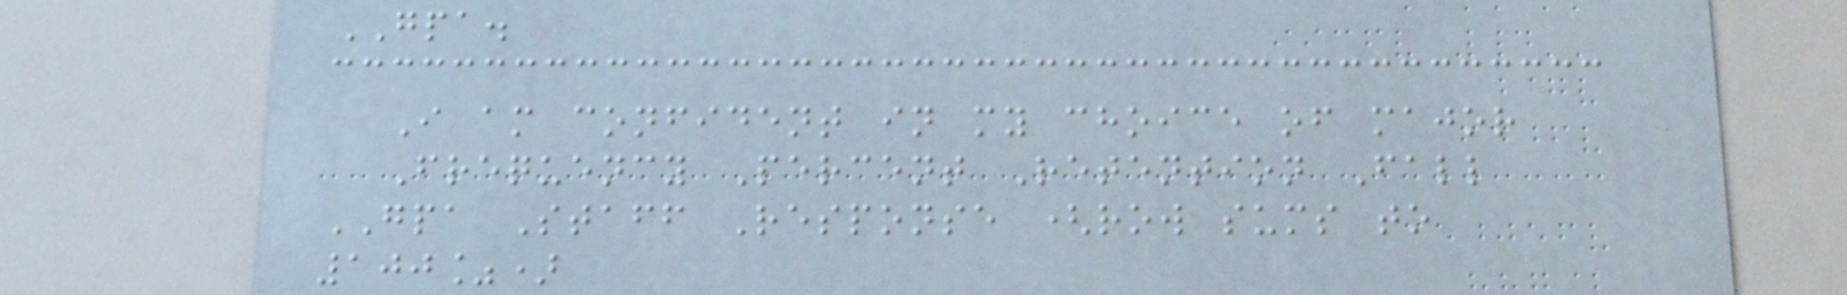GPA.
I am confident in my choice of major
Frequency Percent Retention Fall
GPA Staff Response (row sums to
100%)
